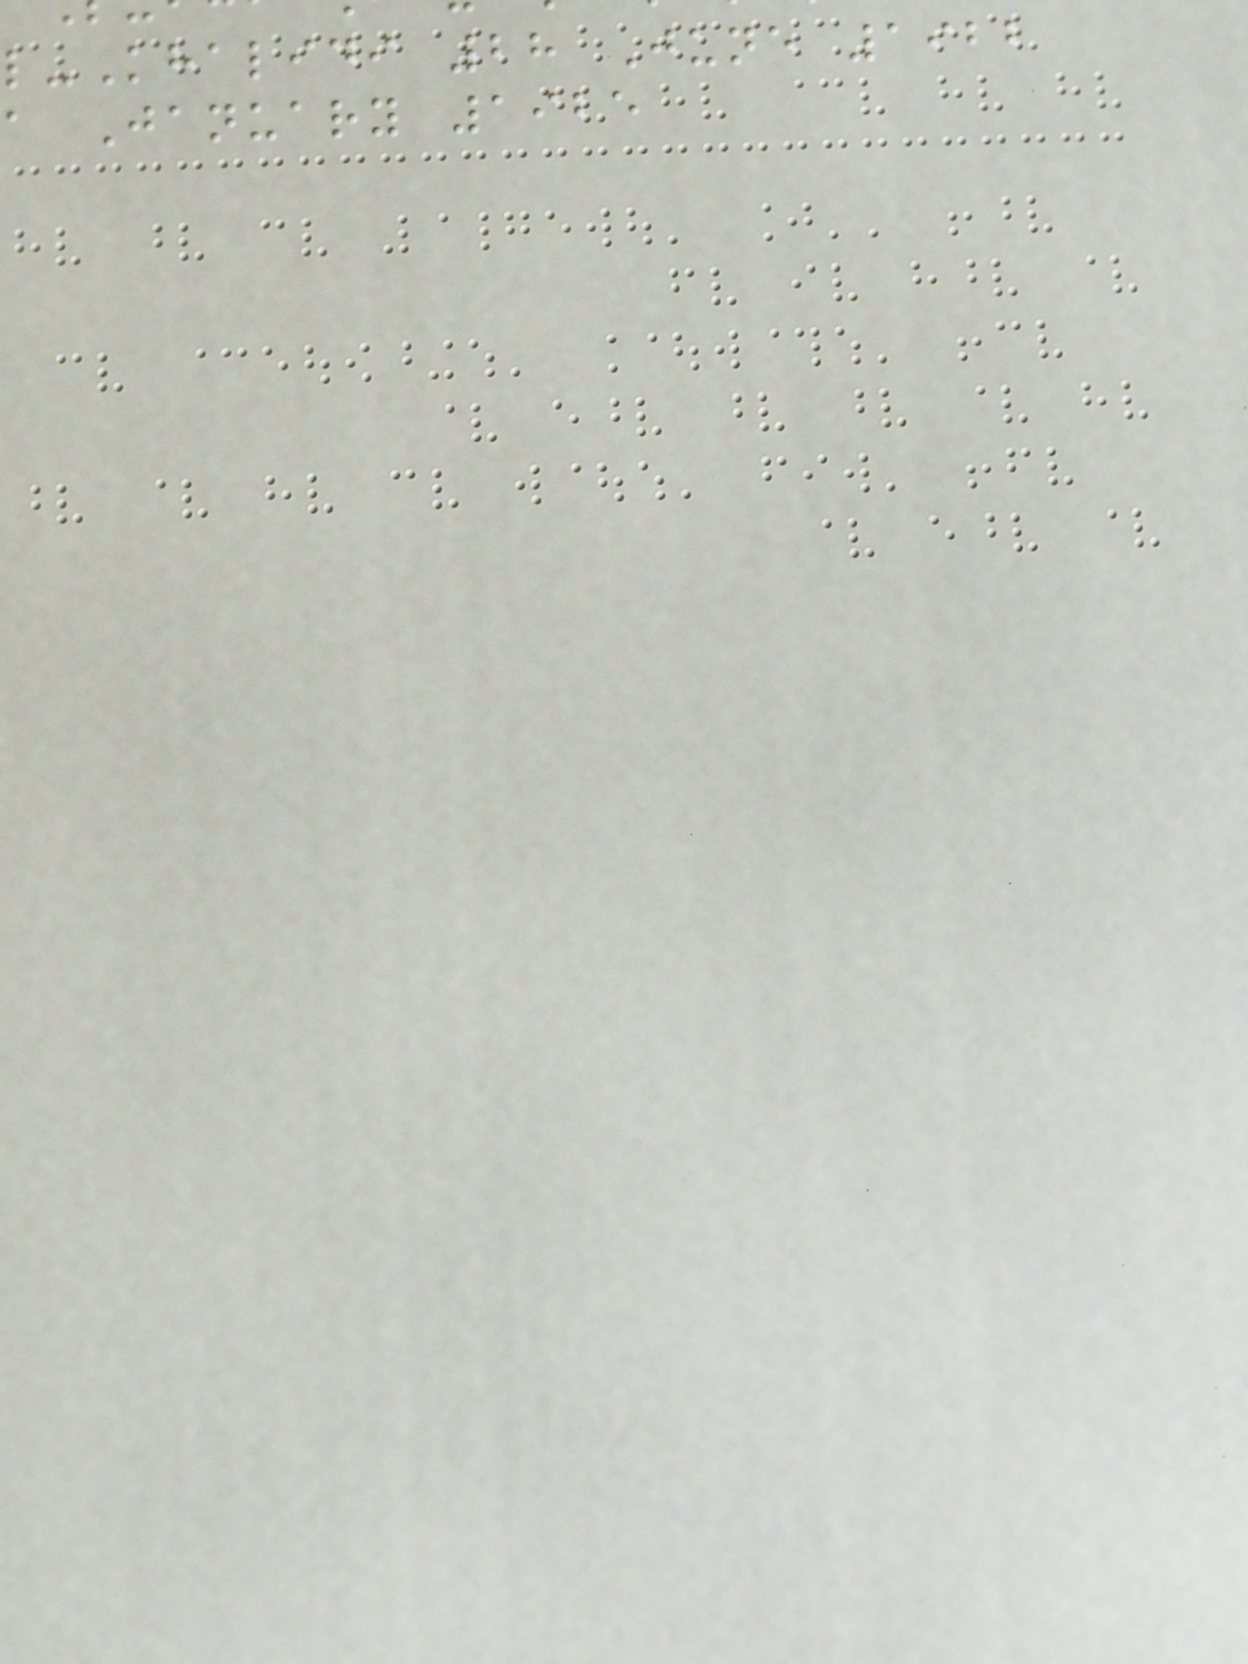l-Khalidi 28 June 1922
a January 1925
